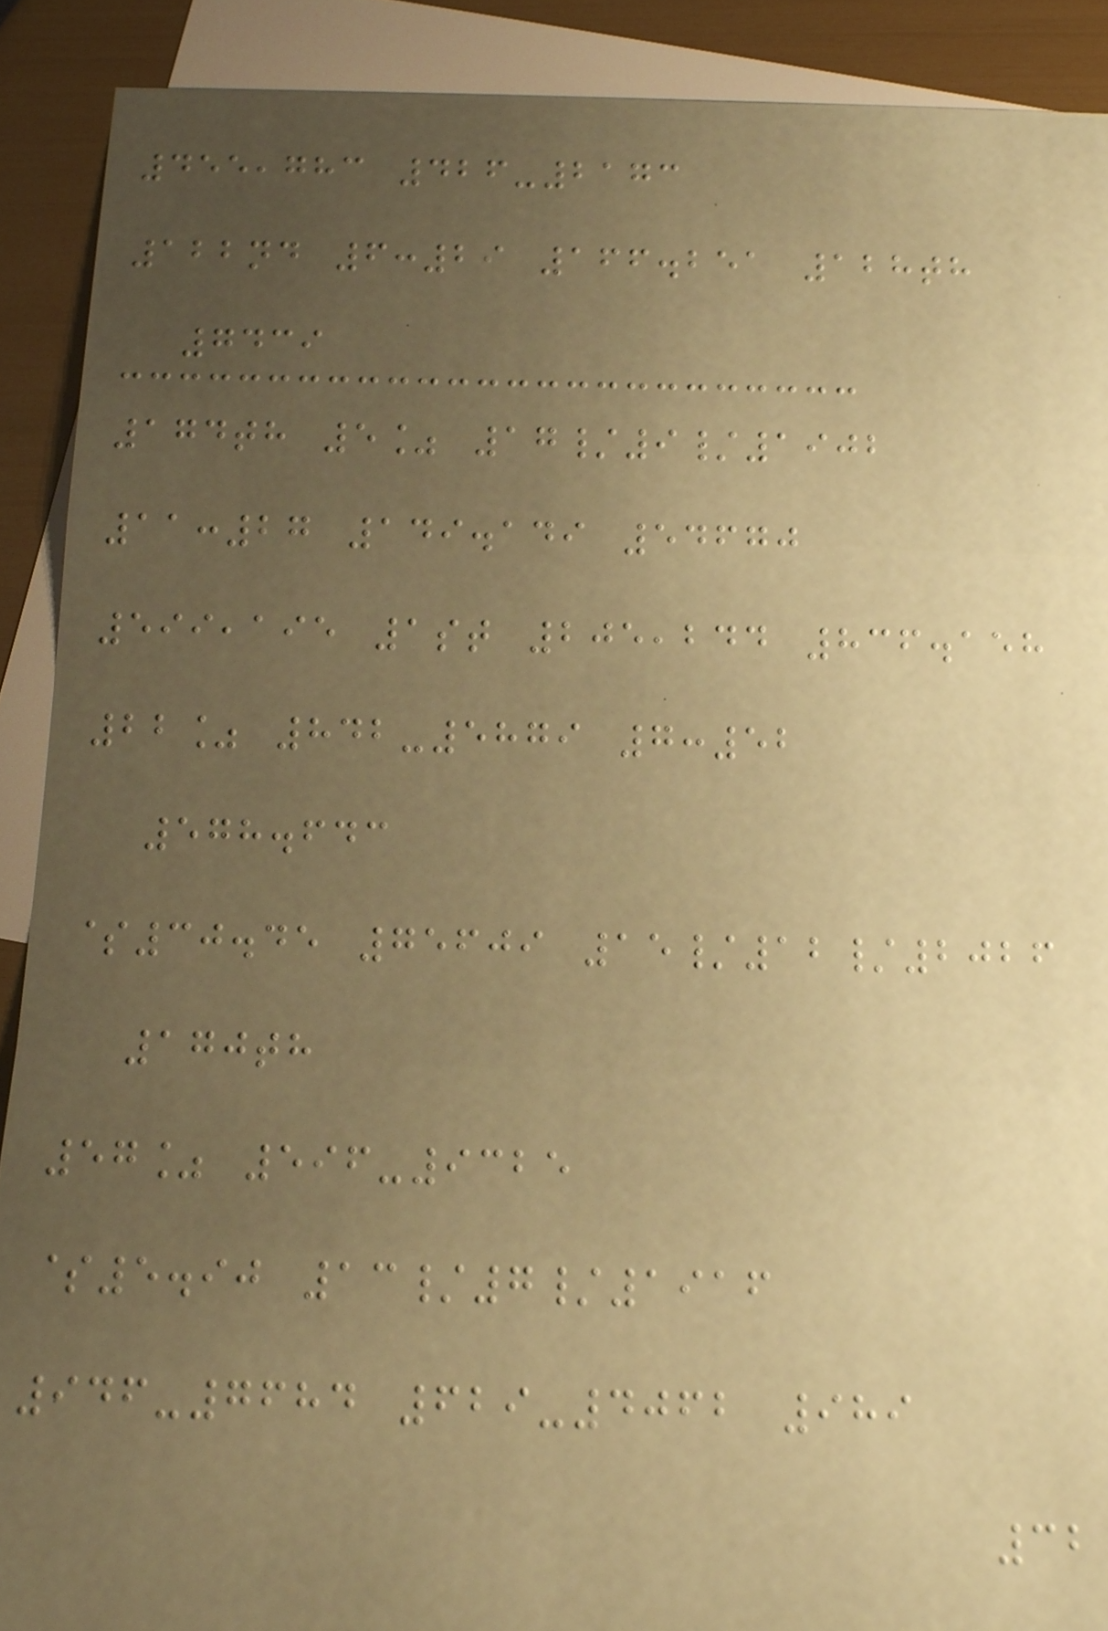455,783 426-2173
122nd 6:29 166.251 128th
7439
174th 5% 17/9/1902
11:27 149.149 54670
599,195 1st 205,244 836.158
22% 842-5879 7:52
578.643
$30.45 75609 15/12/2026
170th
57% 596-9325
$5.90 13/7/1916
946-7684 629-4062 989
32
